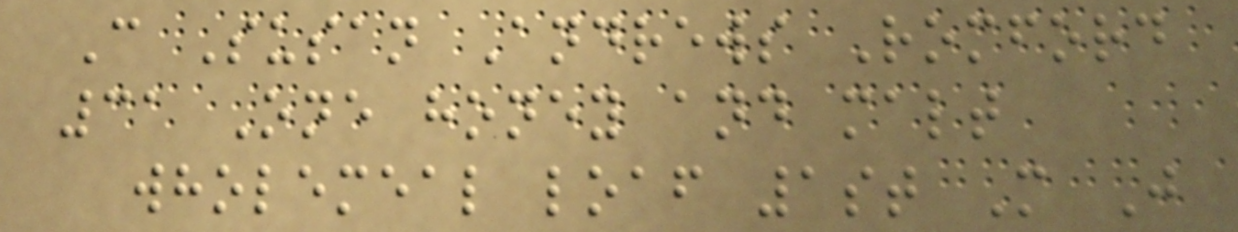C Susan Andrews Romford
31 One honey and malt
wholemeal loaf 1st M J
